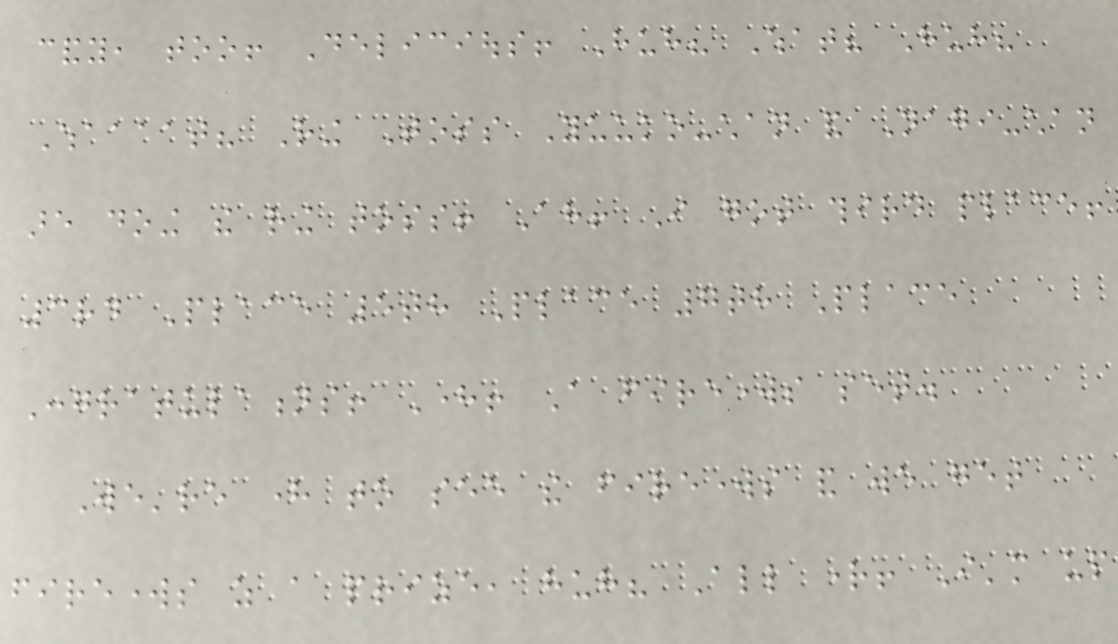candy, too! Delicious! Huh? What? Huh?
Whaaaat? Ring Toss Yuuko-chan and Nagi-chan
are doing the ring toss! Ah! I got third place!
3rd Place 5th Place 7th Place
Congratulations! Here! A fireworks set.
We're here to see the fireworks and we get
fireworks as a prize, huh? All right! I'm up
